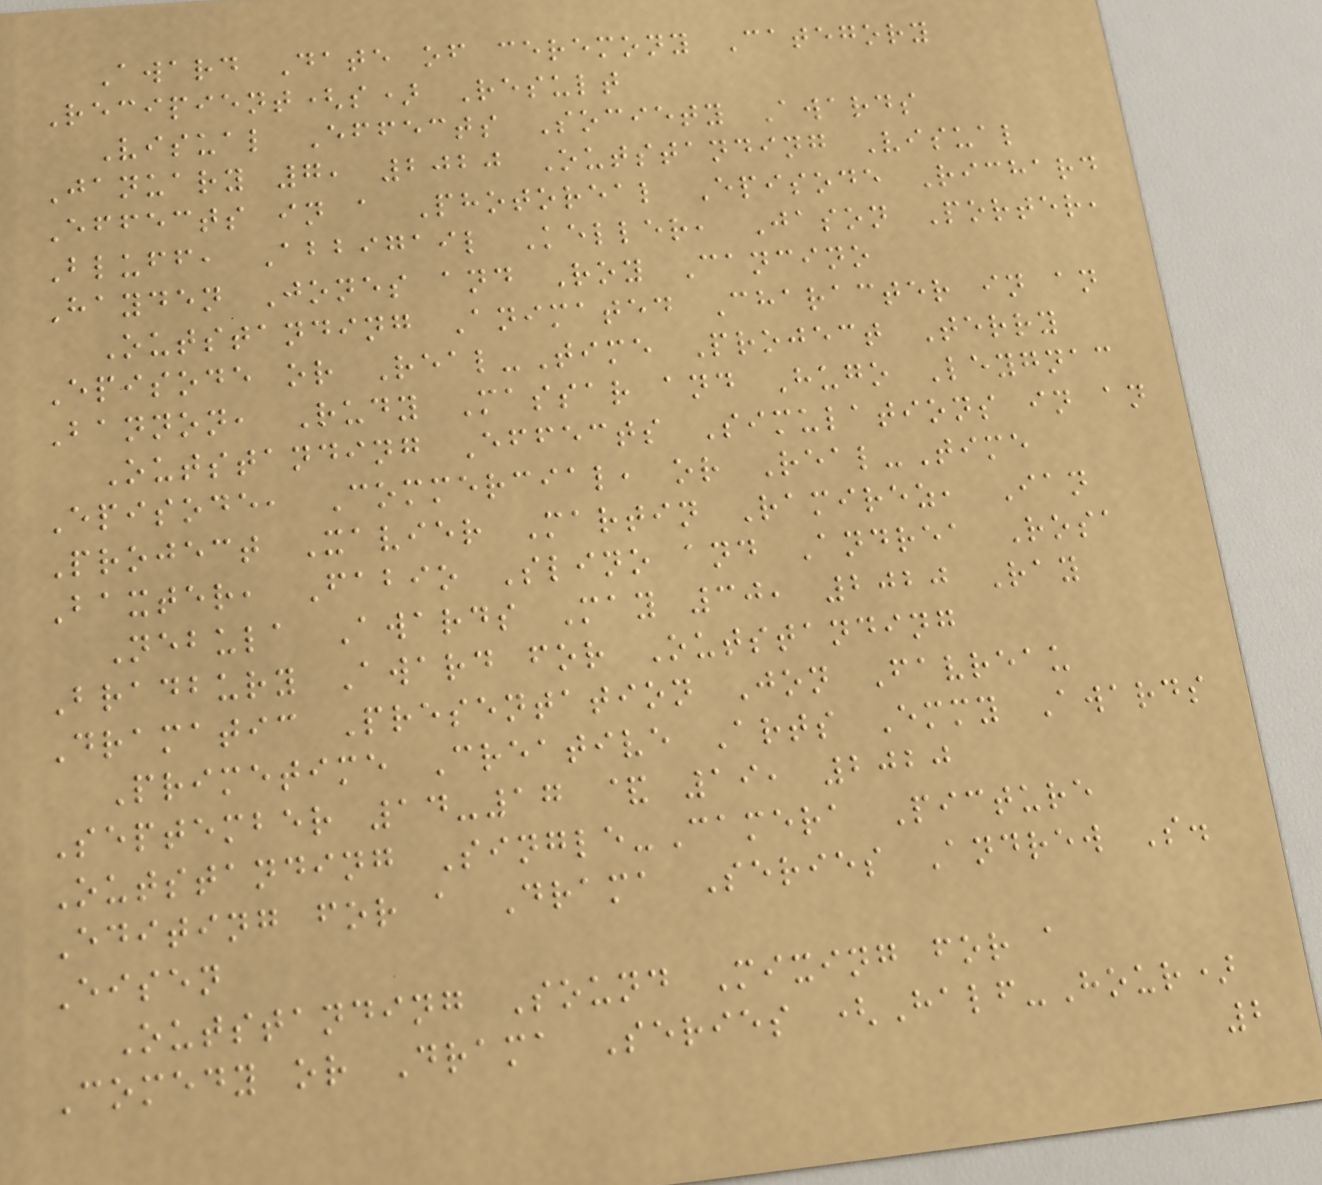Award Date of ceremony Category
Recipient(s) Result
Visual Effects Society Awards
January 7, 2020 Outstanding Visual
Effects in a Photoreal Episode Richard
Bluff, Abbigail Keller, Jason Porter,
Hayden Jones and Roy Cancino
Outstanding Animated Character in an
Episode or Real-Time Project Terry
Bannon, Rudy Massar and Hugo Leygnac
Outstanding Effects Simulations in an
Episode, Commercial, or Real-Time
Project Xavier Martin Ramirez, Ian
Baxter, Fabio Slino and Andrea Rosa
Nebula Awards May 30, 2020 Ray
Bradbury Award for Outstanding
Dramatic Presentation Jon Favreau
Primetime Creative Arts Emmy Awards
September 14-17 & 19, 2020
Outstanding Single-Camera Picture
Editing for a Drama Series Andrew S.
Eisen
Outstanding Sound Mixing for a
Comedy or Drama Series (Half-Hour)
2
